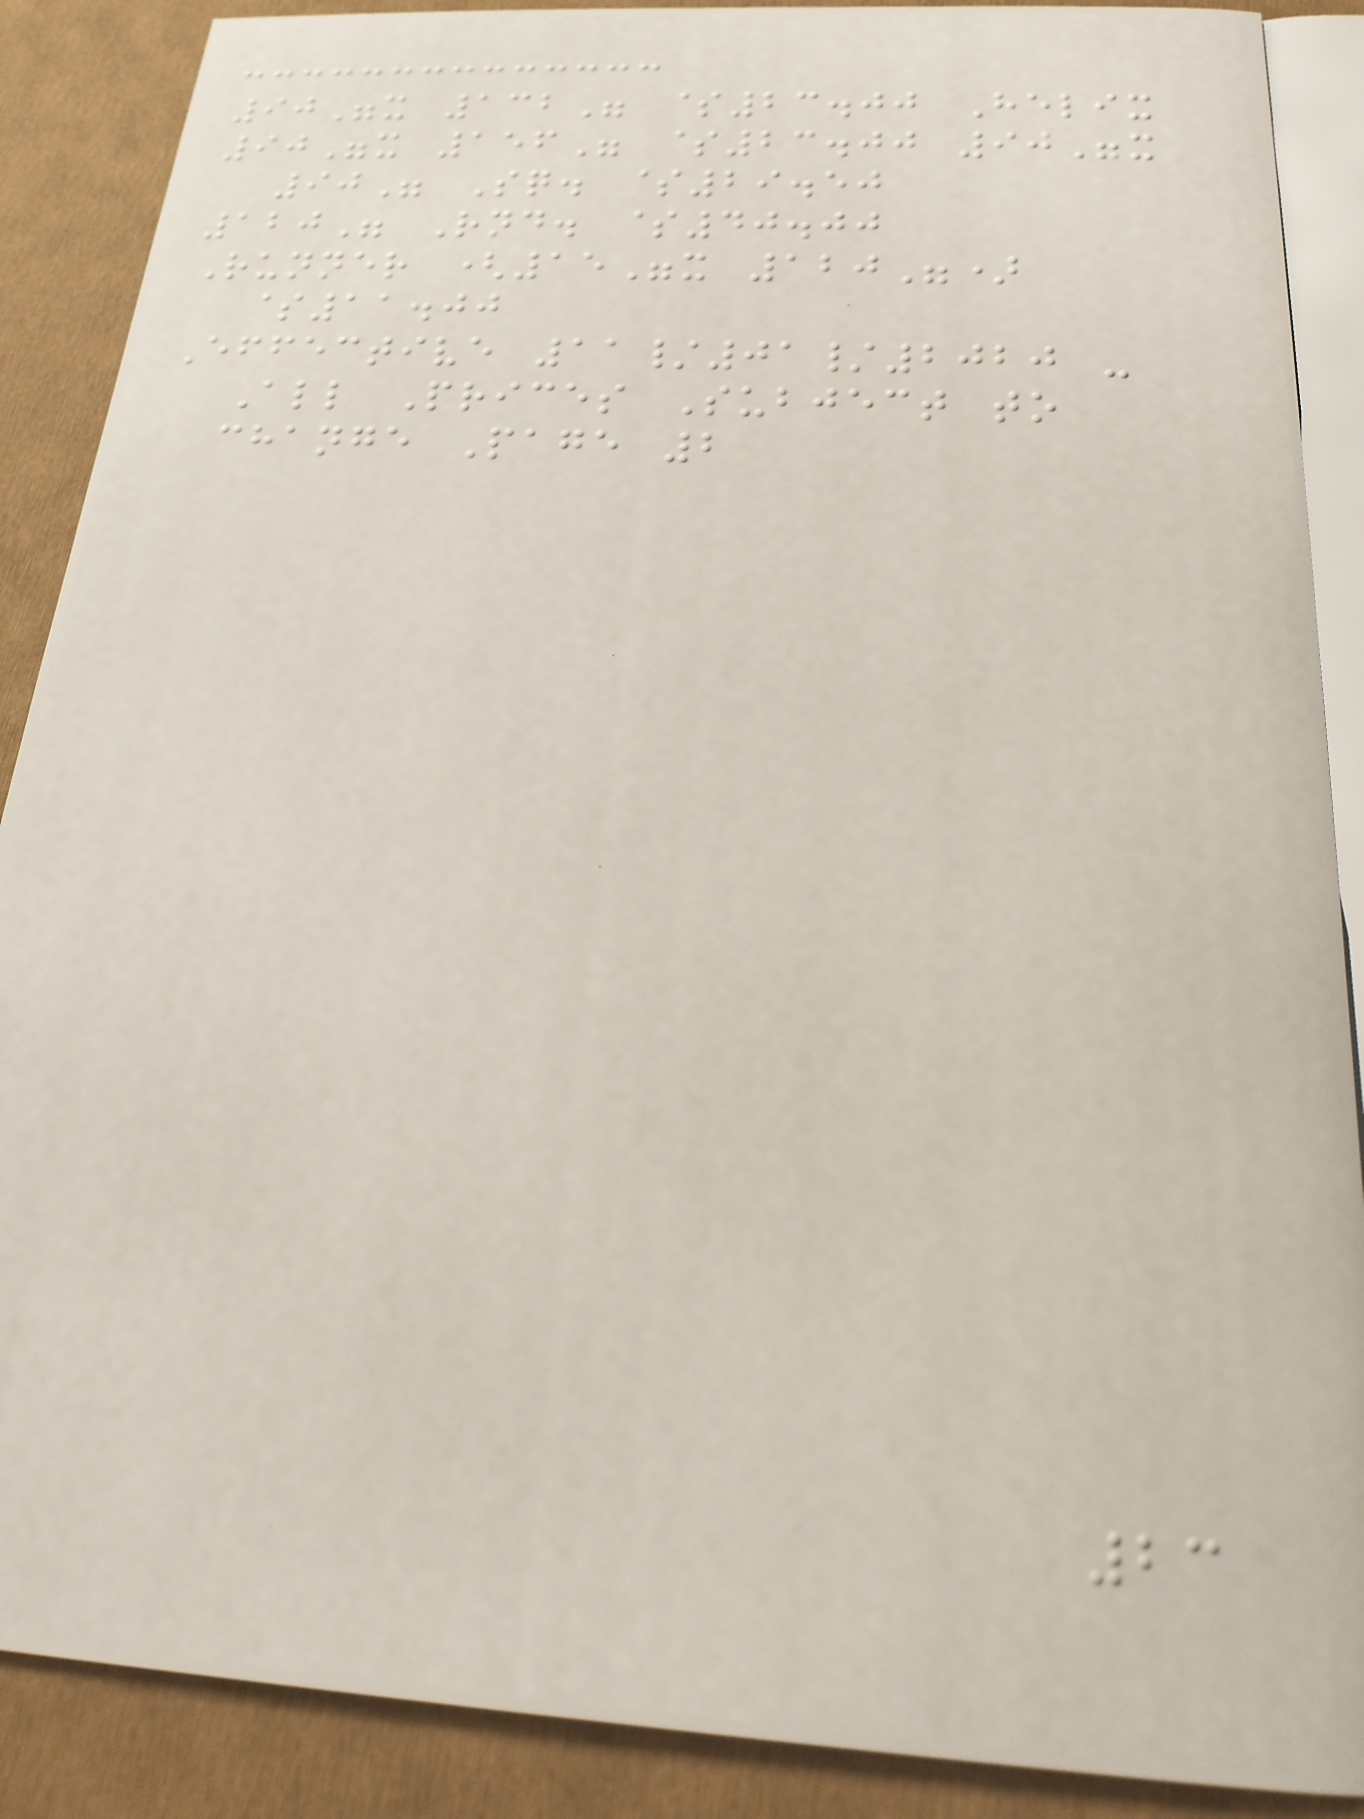90"x 132" $23.00 Helix
90"x 156" $23.00 90"x
90" Sq. $29.50
120" Rnd. $40.00
Runner (15"x 120")
$11.00
Effective 11/01/2020 -
All Prices Subject to
change Page 2
23
